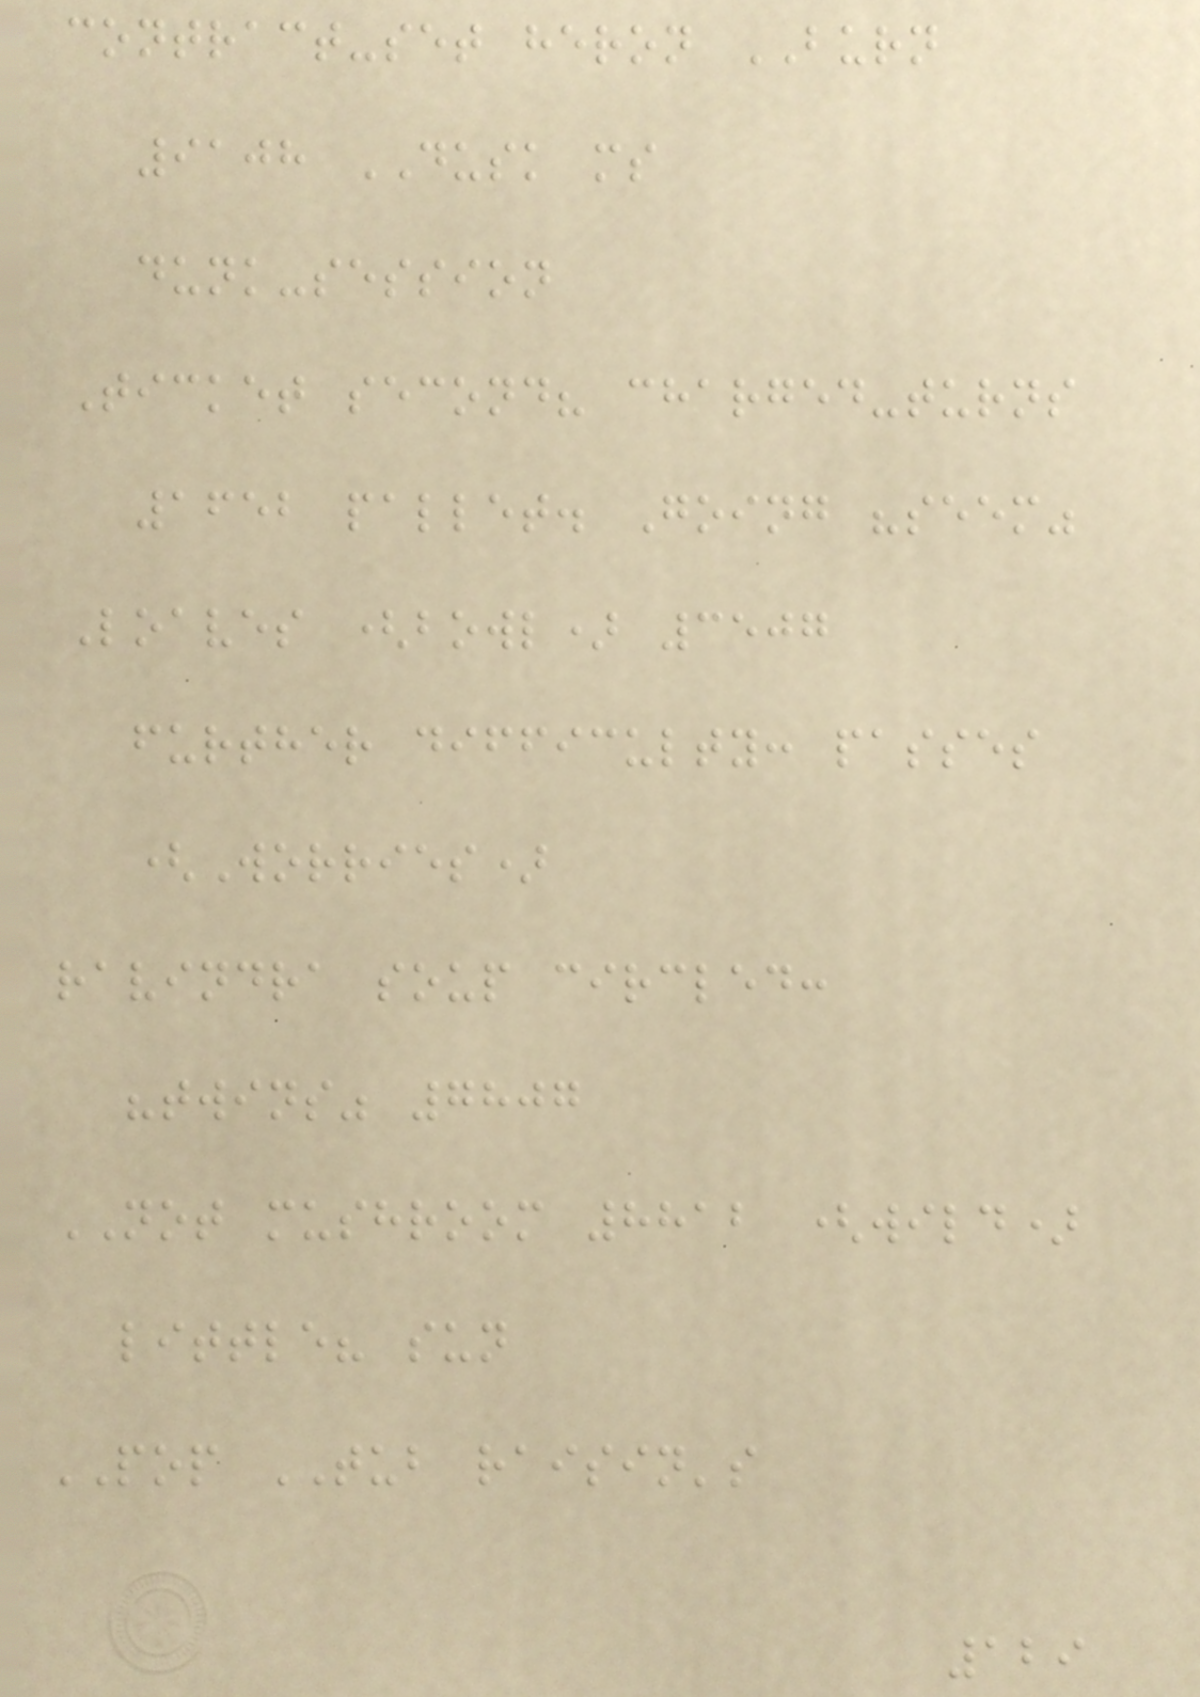contract-set heron BURN
9108 DUSK ms
dunk-session
Ticket second? charged-turns
1652 pallet. Going "seem"
Loaves (bowl) 3507
further difficulty: passes
(Worries)
ravindra soup circled:
"twins" 7807
NOT mushroom 8812 (wild)
little? sun
POP TUB raisin's
129
